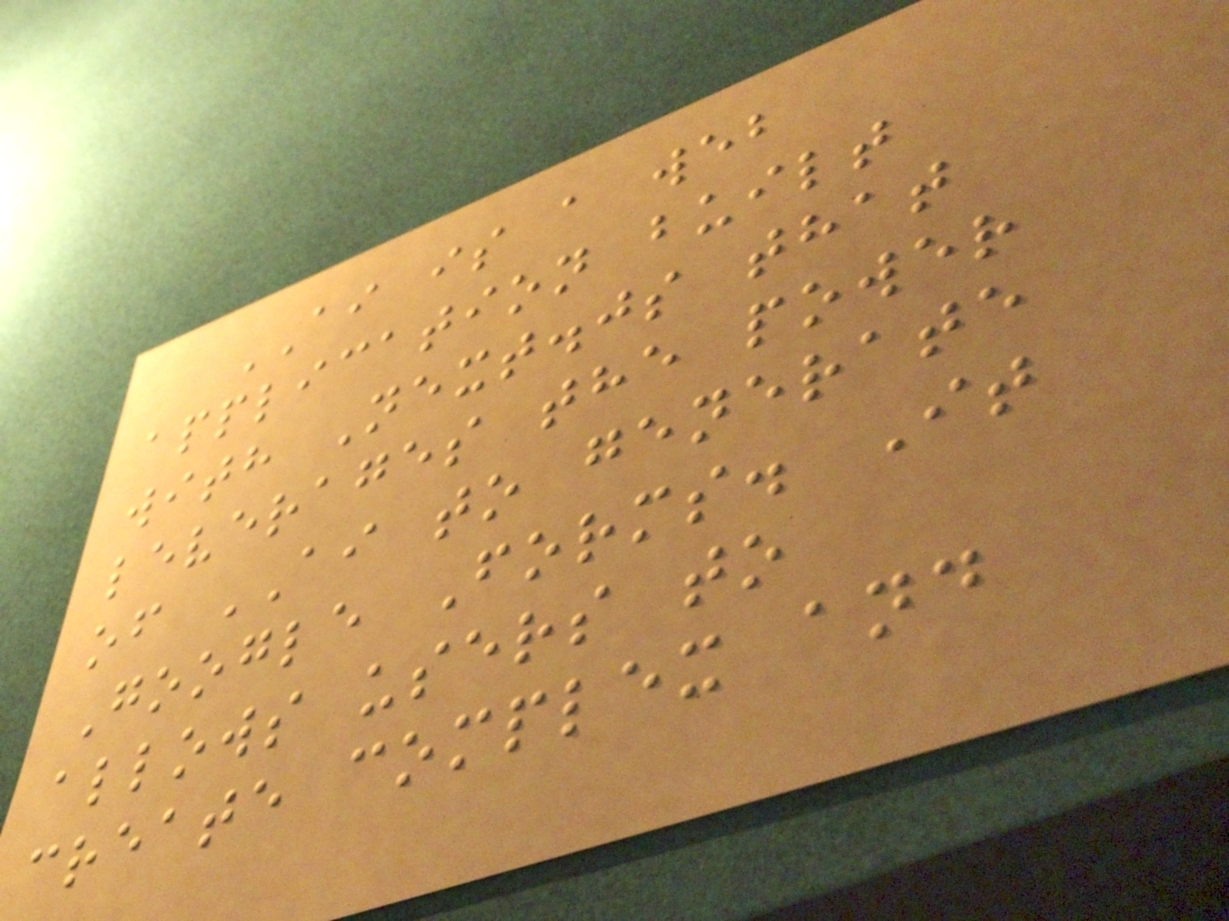AI is a web
application built
with Next.js that
leverages the power
of AI to generate
Google Forms. It
allows users to
create complex and
